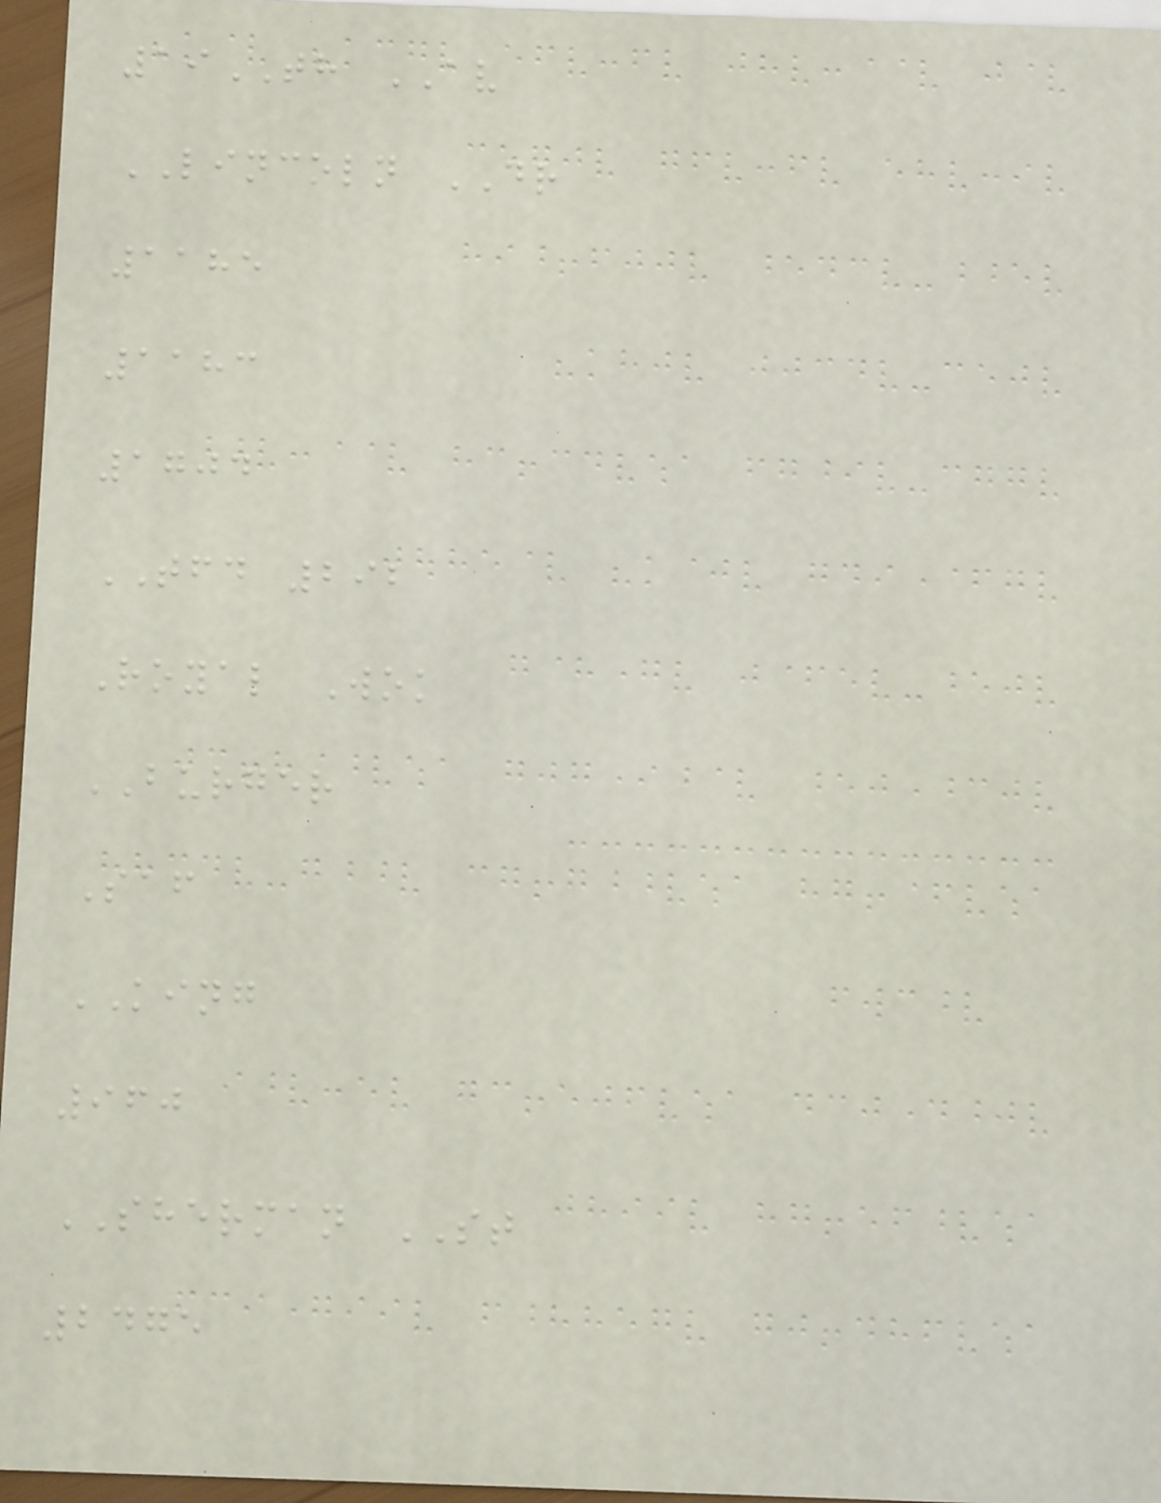19TH AV
LINCOLN DR
1185
1183
1704
TFD 292
Royal Wok
BURGER
Saf
KING
960
SHERMAN ST
2475
